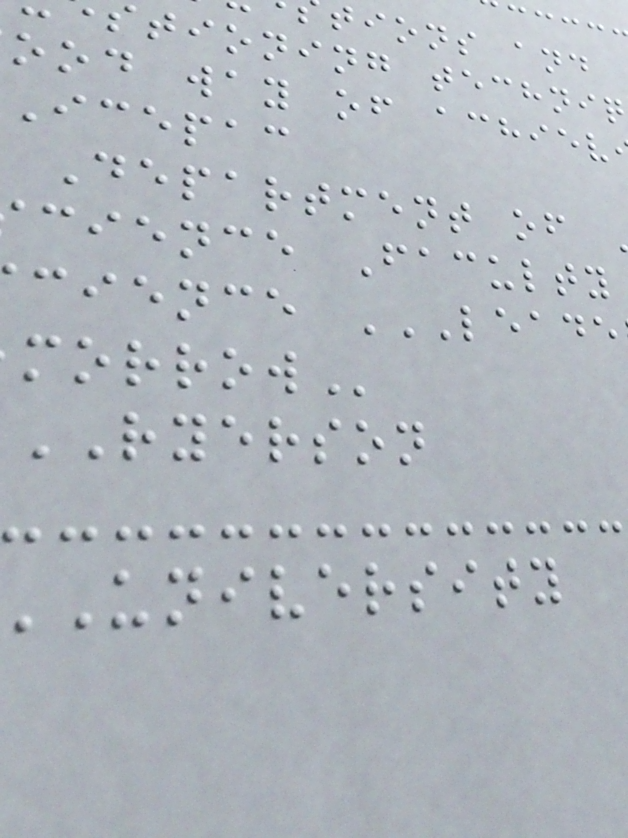tions and
tioning techniq
ood way of achiev
icepac
Department of
cience Faculty
cience
RYERSON
university
